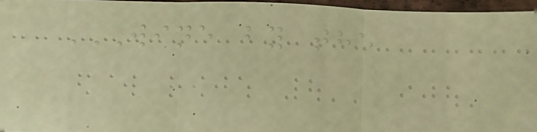WINE BY THE
